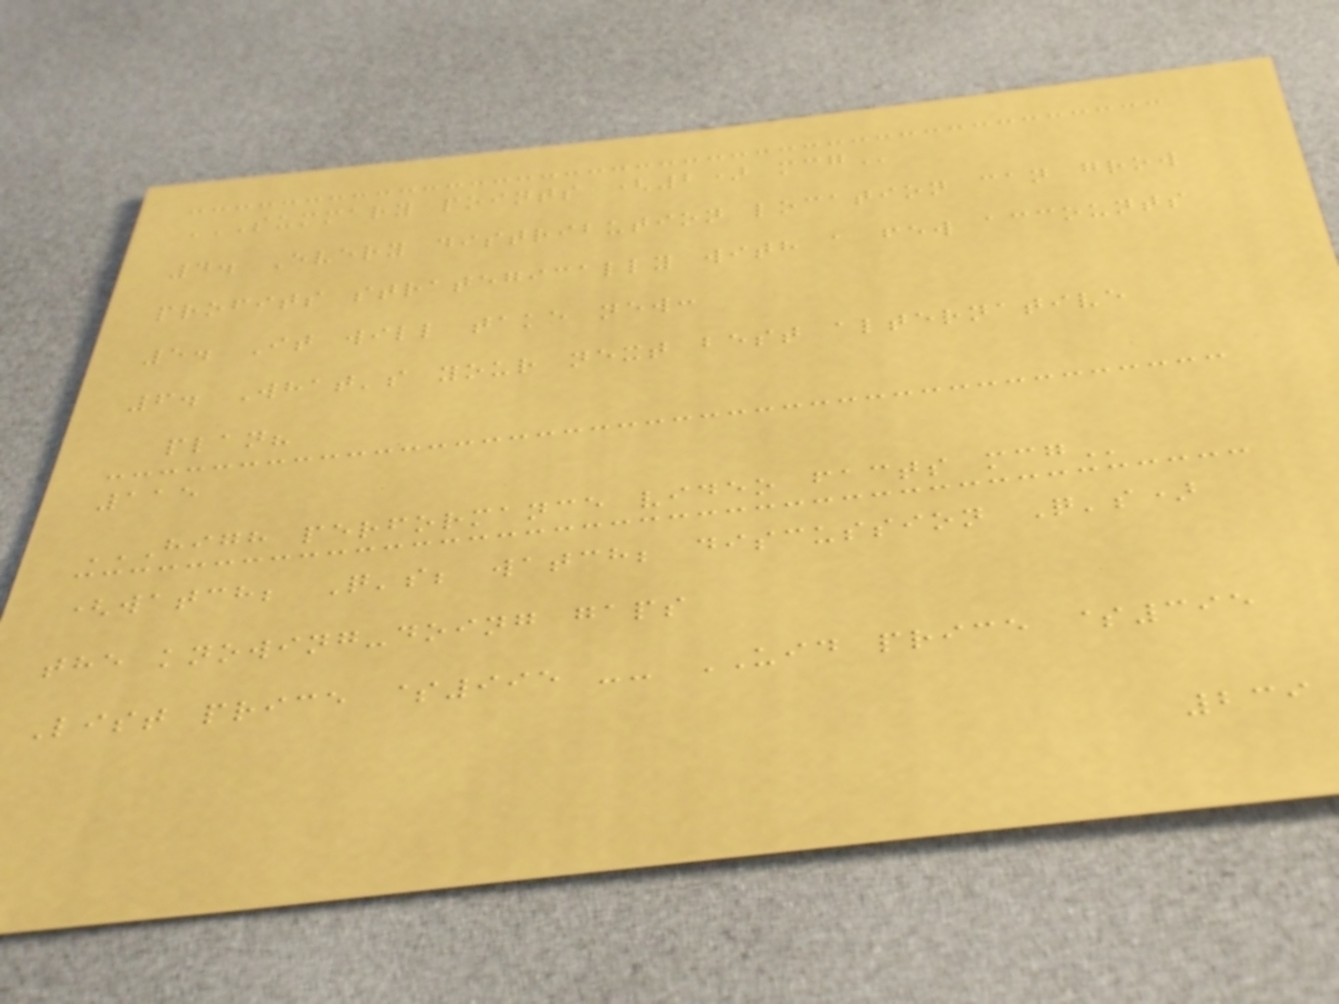SUMMARY POINTS (2) MCG
4. Every distribution location can grow
profits strategically with a few accounts
5. It will take new:
6. What's your next best alternative
plan?
115
HIGH PERFORMANCE VIDEO FACTS MCG
(watch; Q's; watch; discussion Q's)
the knowing-doing gaps
List price $995 -- UID price $395
239
